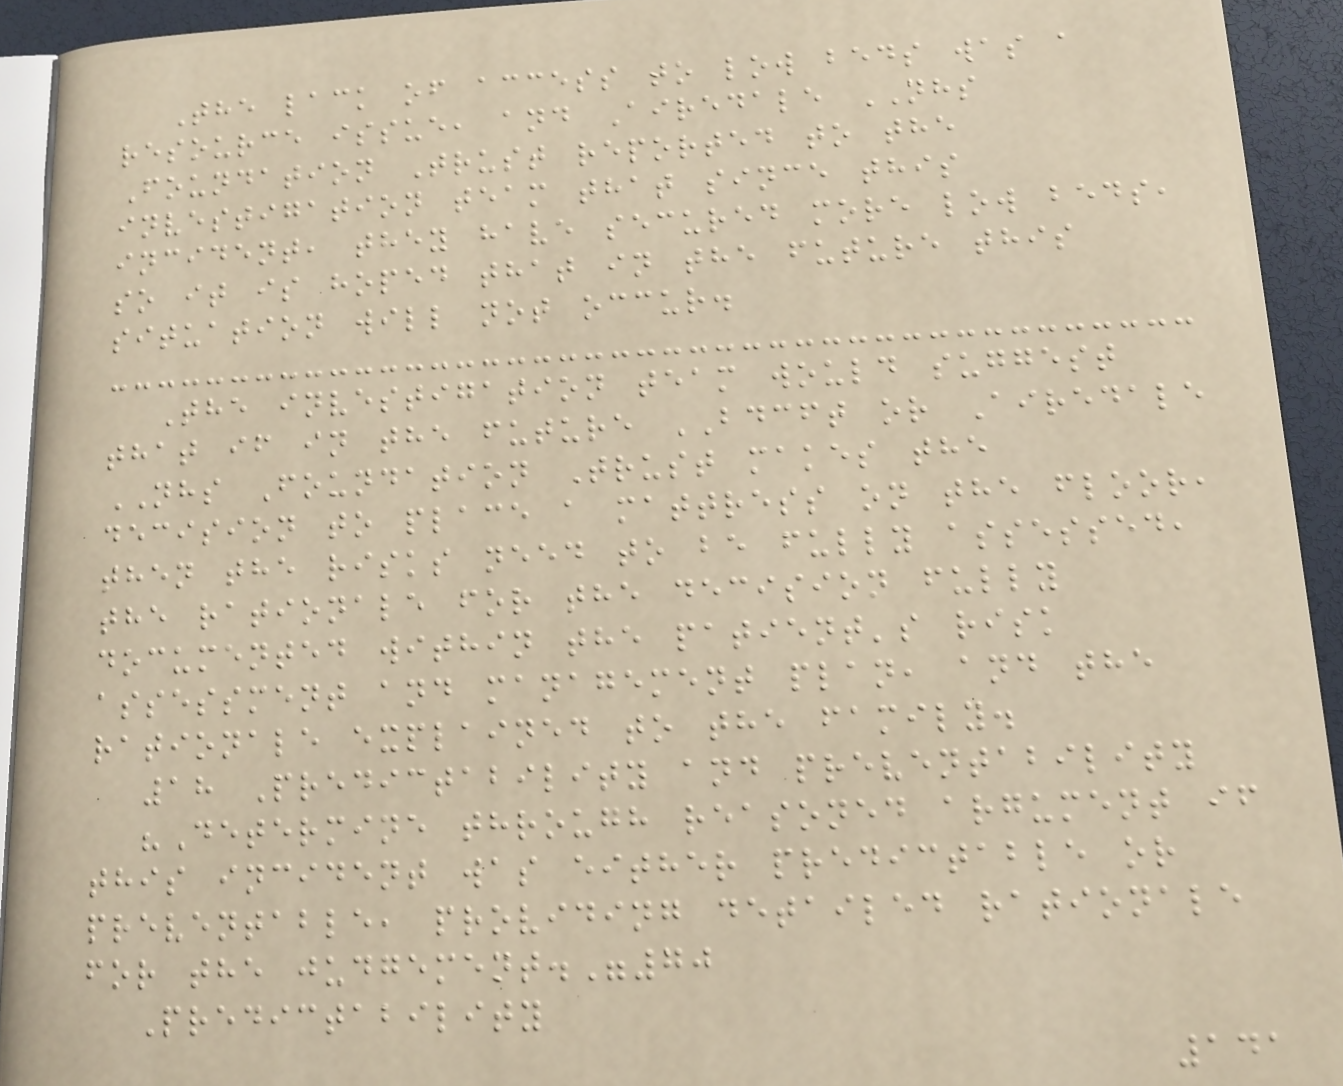The lack of access to low beds was a
resource issue, and Airedale NHS
Foundation Trust reported to the
investigation team that since this
incident, they have secured more low beds,
so it is hoped that in the future this
situation will not occur.
The investigation team would suggest
that if in the future BDCFT or Airedale
NHS Foundation Trust makes the
decision to place a mattress on the floor,
then the risks need to be fully assessed,
the rationale for the decision fully
documented within the patient's risk
assessment and management plan, and the
rationale explained to the family.
18 Predictability and preventability
"Determine through reasoned argument if
this incident was either predictable or
preventable, providing detailed rationale
for the judgement."70
Predictability
141
